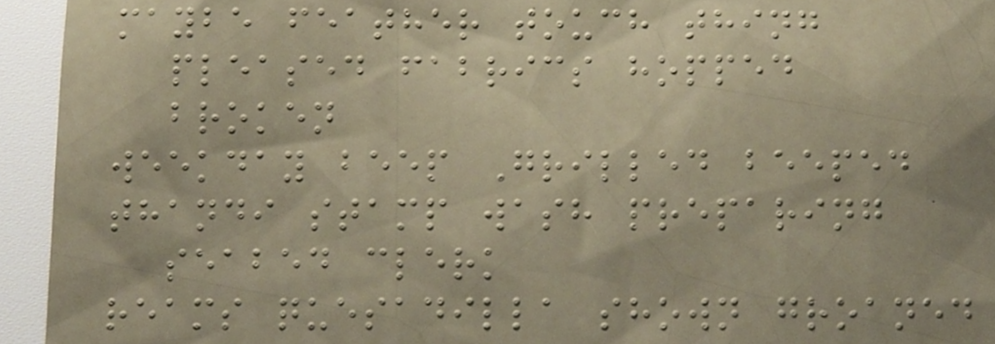maybe feather touch thing
pleased fabrics hopped
broken
weekday beep Grilled beeped
thandi stamp wash preparing
seabed clerk
reams quesadilla shown groaned
